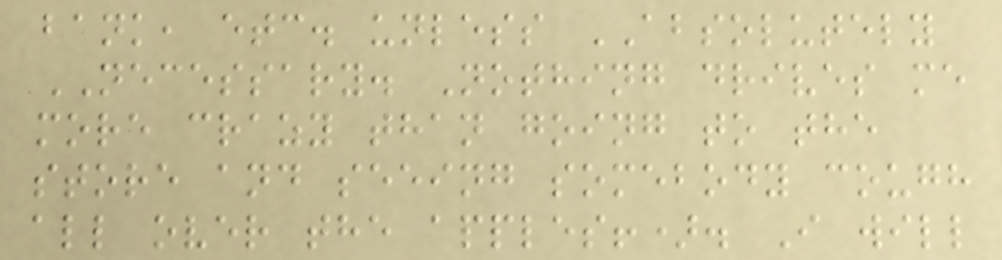bank, etc. unless ABSOLUTELY
NECESSARY. Nothing drives me
more crazy than going to the
store and seeing somebody cough
all over the apples!). I will
